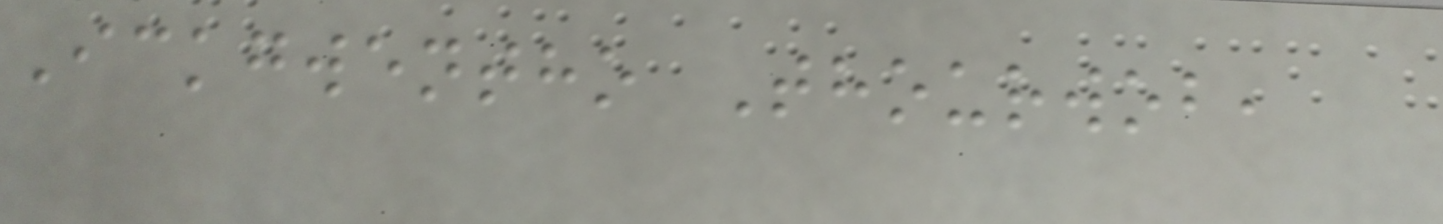Ickgwentho Thourwob,
